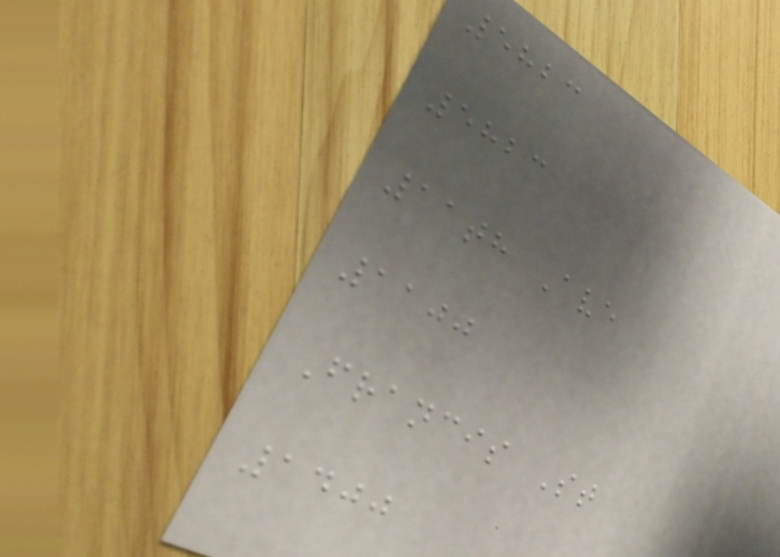5823
5823
11th Ave
1100
Francis St
1400
